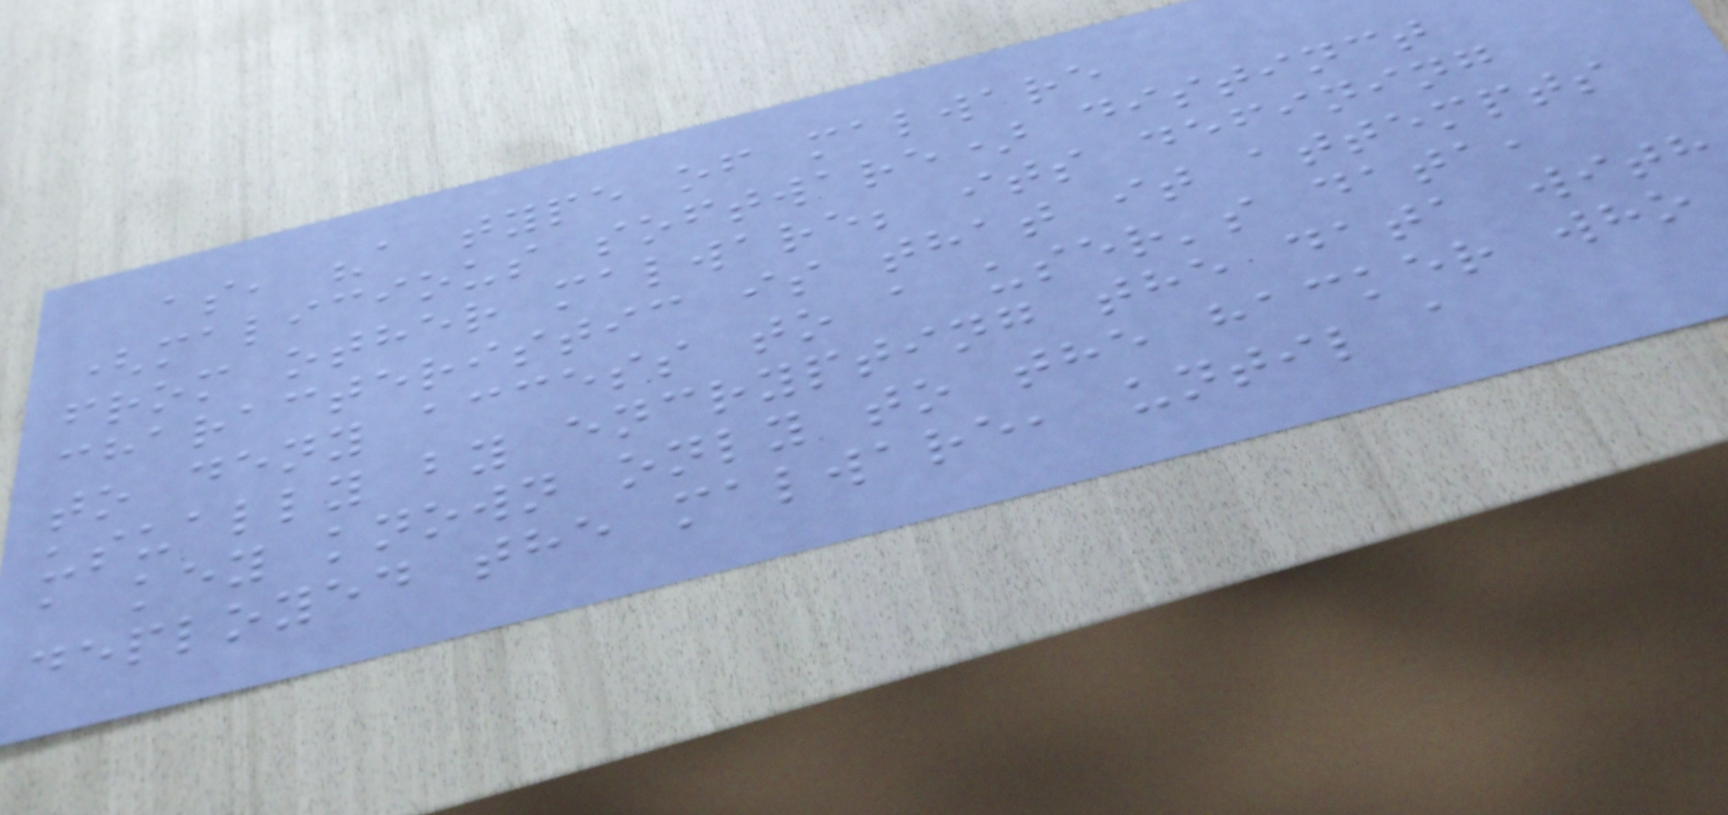as, "a type of malware
(malicious software) distinct
from other malware; its defining
characteristic is that it attempts
to deny access to a user's data,
usually by encrypting the data with
a key known only to the hacker who
deployed the malware, until a
